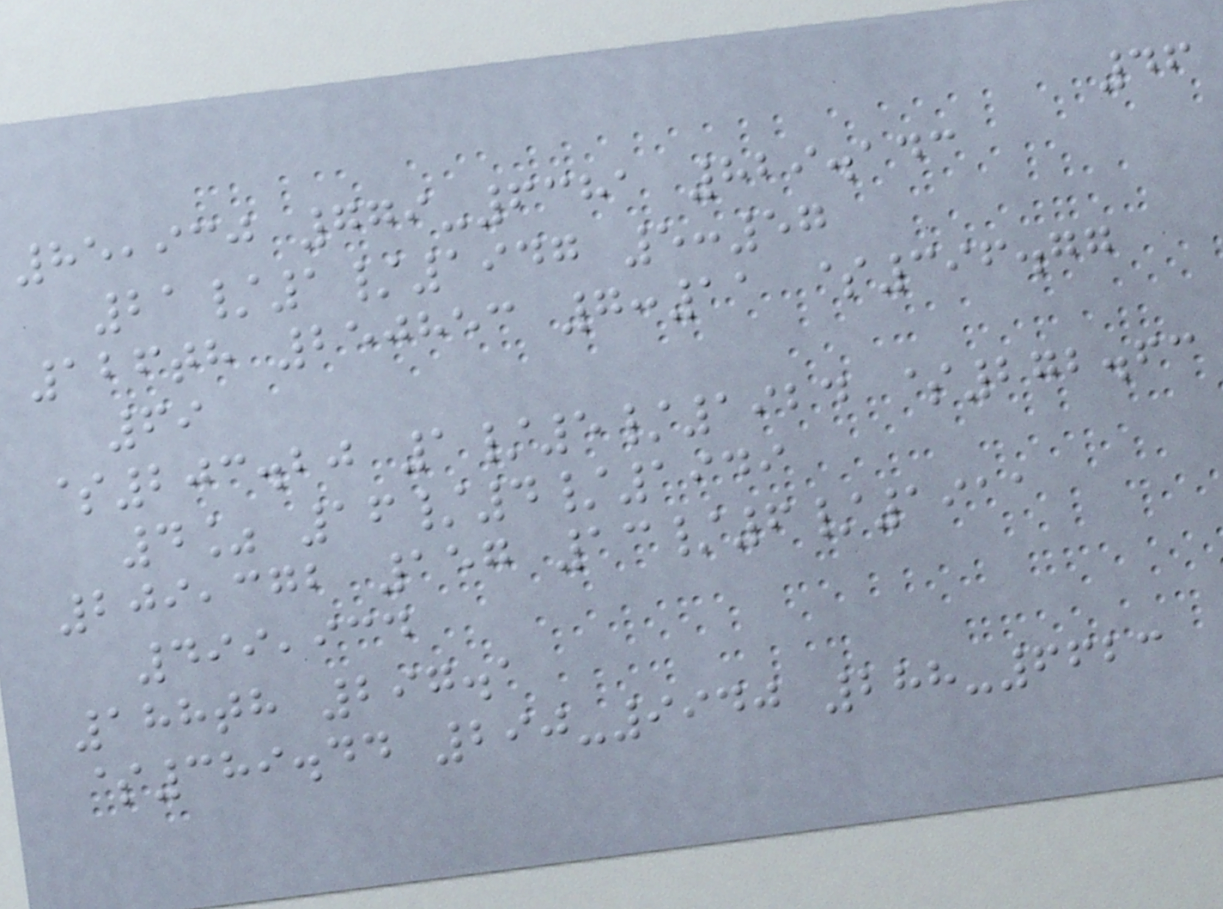46
85,930 779-6381 829.143
21/1/1947 5:57
126th 250853 7:11 $396.77
69
$203.20 1/5/1924 $272.63
4% 16/4/1949
209,372 157 13/6/1911
499,934
188th 297.1
$389.44 290-9940 288-6623
